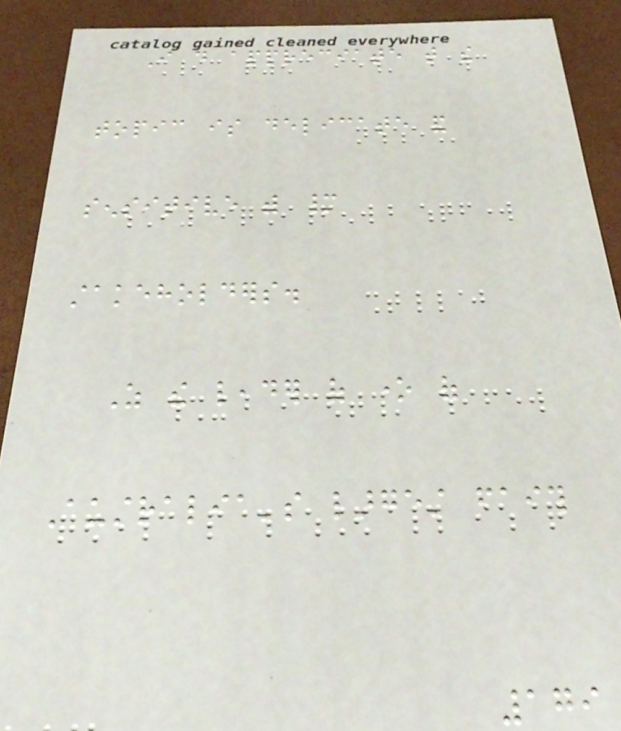I do appreciate that the
topic is delicate and
sensitive with many
stakeholders.
As the leader of one of
Australia's largest faith
179
